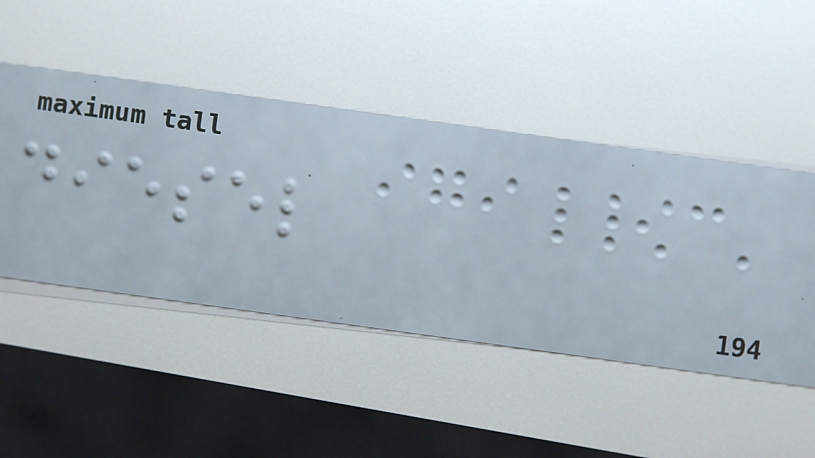diesel
